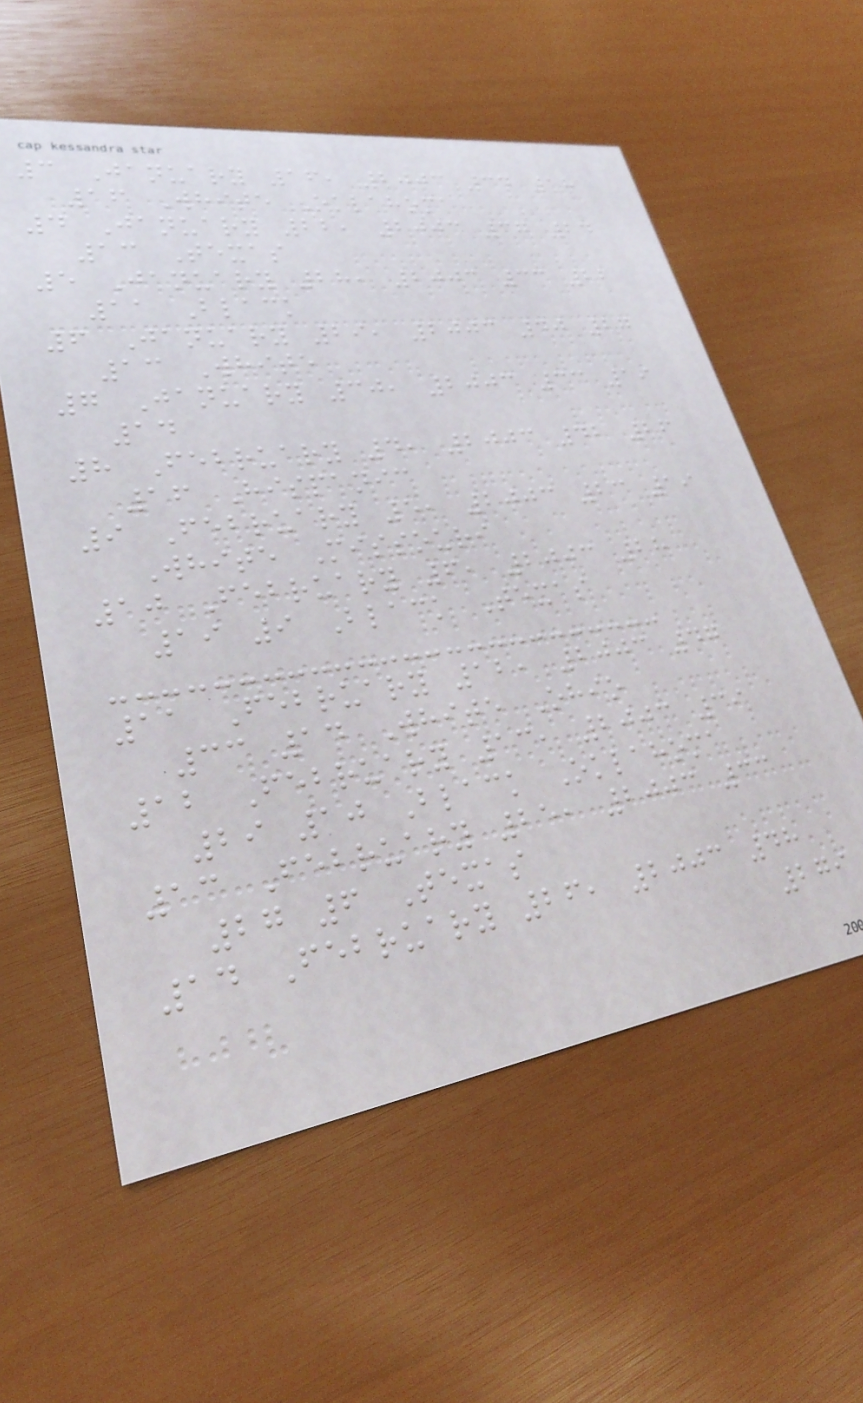3 January 16, 2003 34 18
16 White Oklahoma
4 January 22, 2003 37 24
13 Texas
5 January 28, 2003 33 22
11 Black
6 January 29, 2003 40 27
13 White
7 January 30, 2003 33 19
14
8 February 4, 2003 42 26
16 Hispanic
9 February 5, 2003 23 19
White Missouri
10 February 6, 2003 28
19 9 Black Texas
11 February 12, 2003 47
33 14 White Ohio
12 February 13, 2003 39
29 10 Black Oklahoma
13 February 25, 2003 33
27 6 Texas
14 February 26, 2003 48
279
